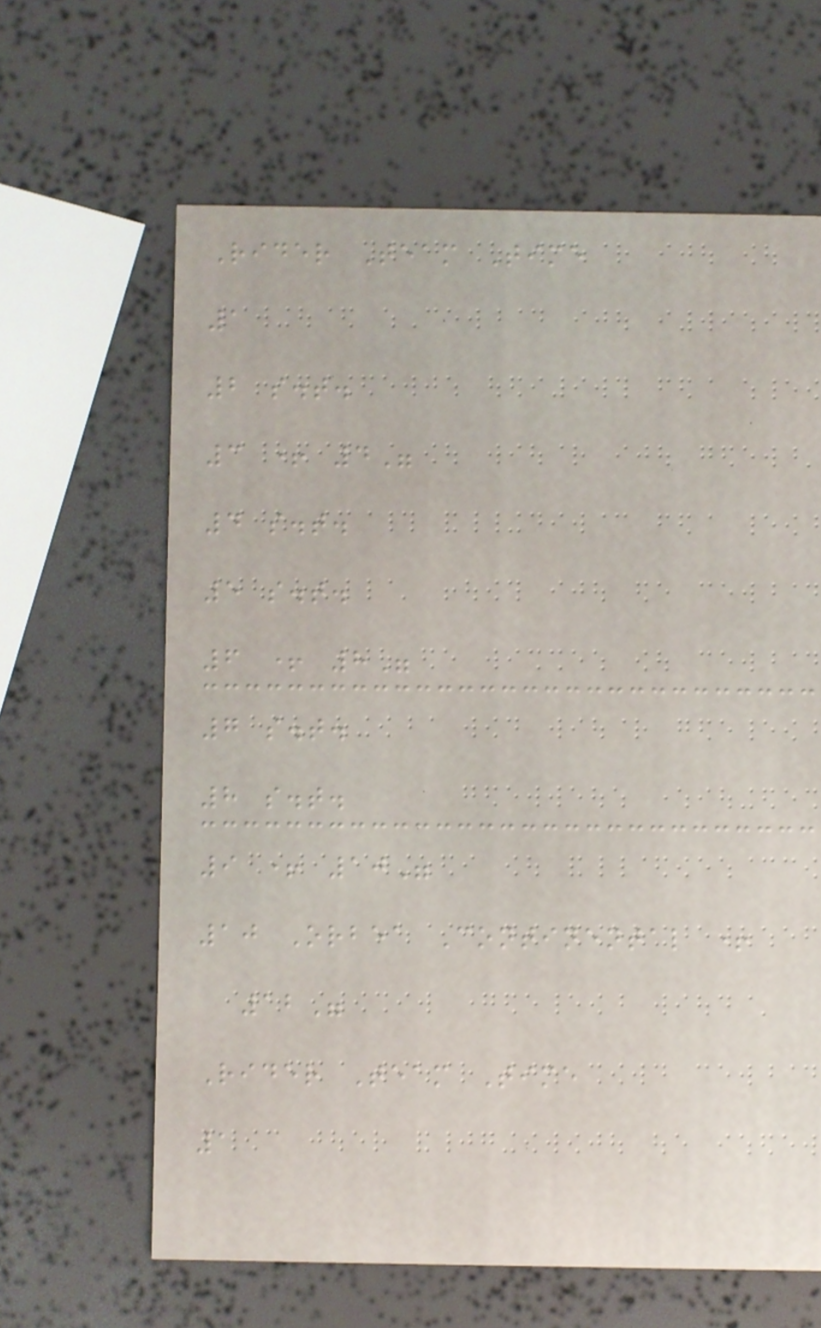Rider Team Time
1
2 s.t.
3 + 4"
4 s.t.
5 s.t.
6 + 8"
7 s.t.
8 s.t.
9 + 10"
10 Orbea Continental +
12"
Rider Team Time
1
